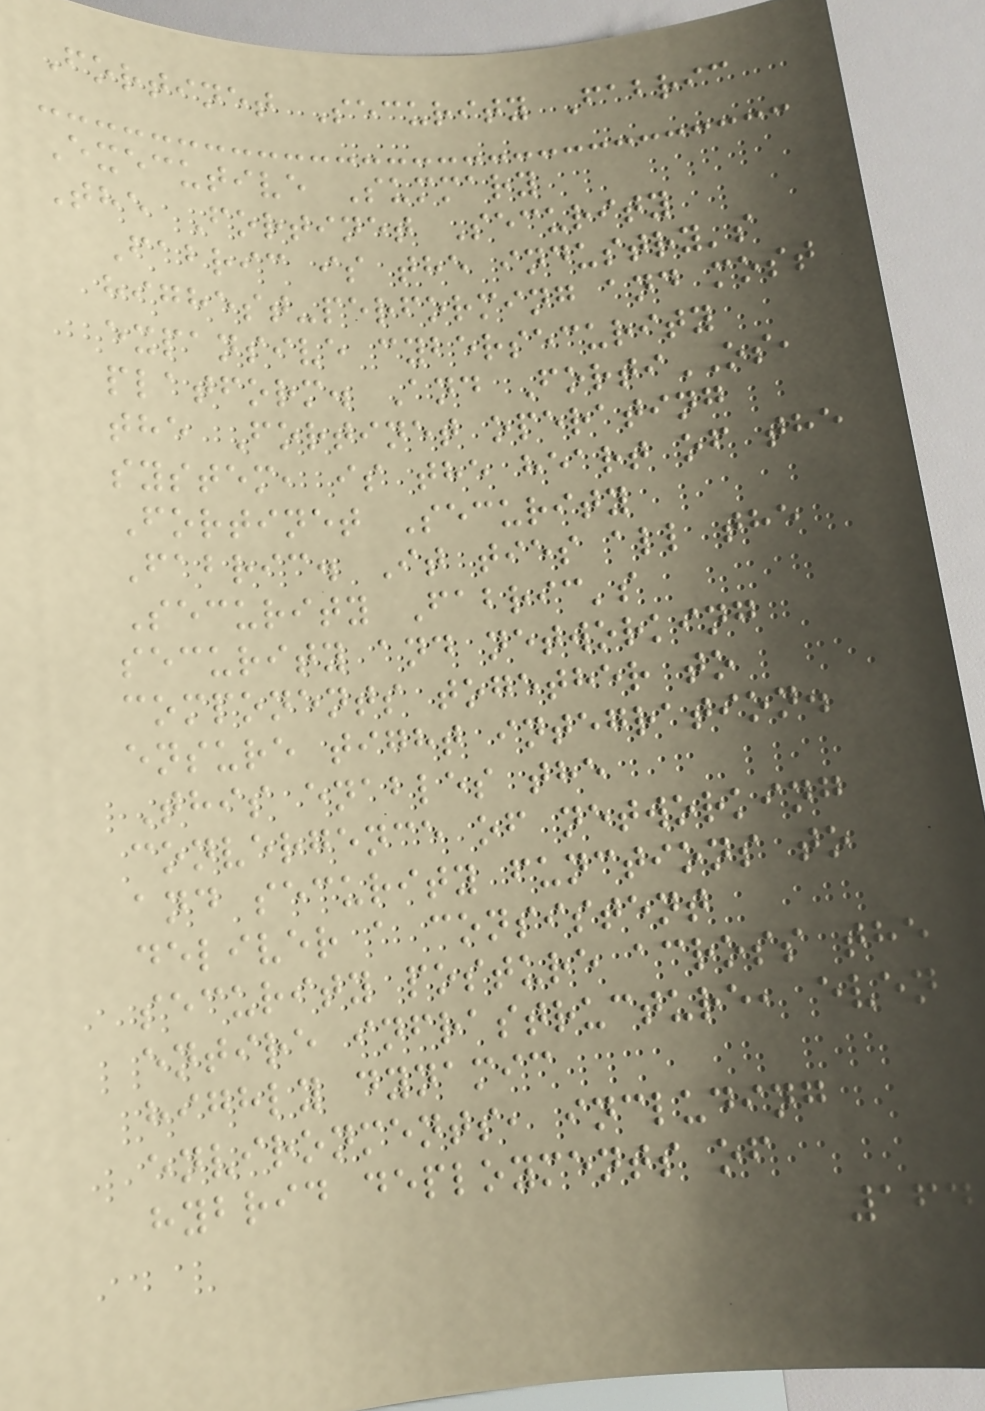Fortinet Security Fabric
Executive Summary
The Fortinet Security
Fabric is the industry's
highest-performing and most
expansive cybersecurity
platform. And FortiOS,
the Fortinet operating
system, is the heart of the
Fortinet Security
Fabric. It ties all the
Security Fabric's
security and networking
components together to
ensure tight integration.
This enables the
convergence of networking
and security functions to
deliver a consistent
security posture across the
entire infrastructure, even
highly dynamic
environments, including
hybrid deployments of
164
